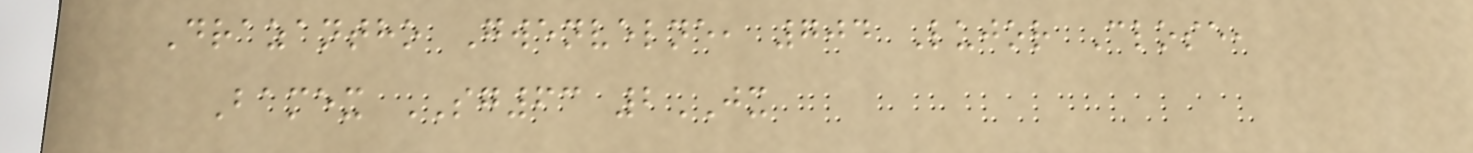Drazantho Gwenvelne, 704 Lujor Close,
Bamex SG63 2JX
